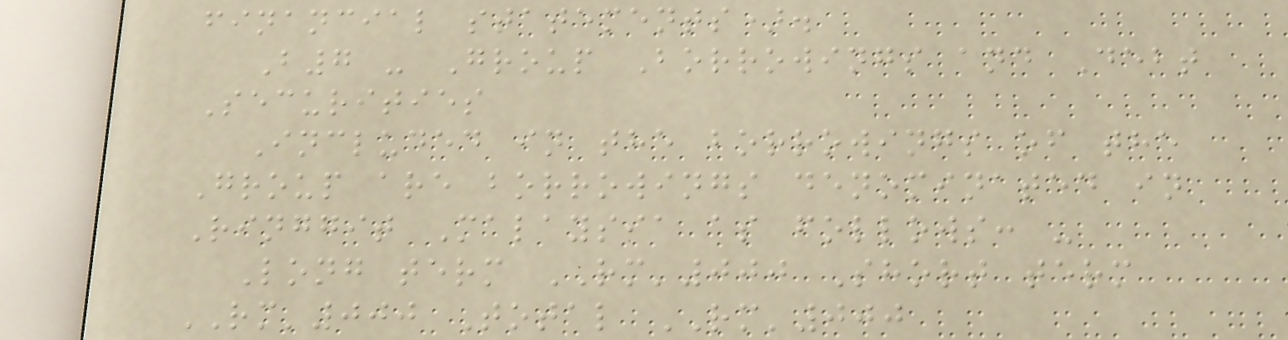financial statements).
B7 - Group Borrowings and Debt
Securities
Included in the borrowings of the
Group are borrowings denominated in
Ringgit Malaysia as follows: -
Long term RM'000 Short term
RM'000 Total RM'000
